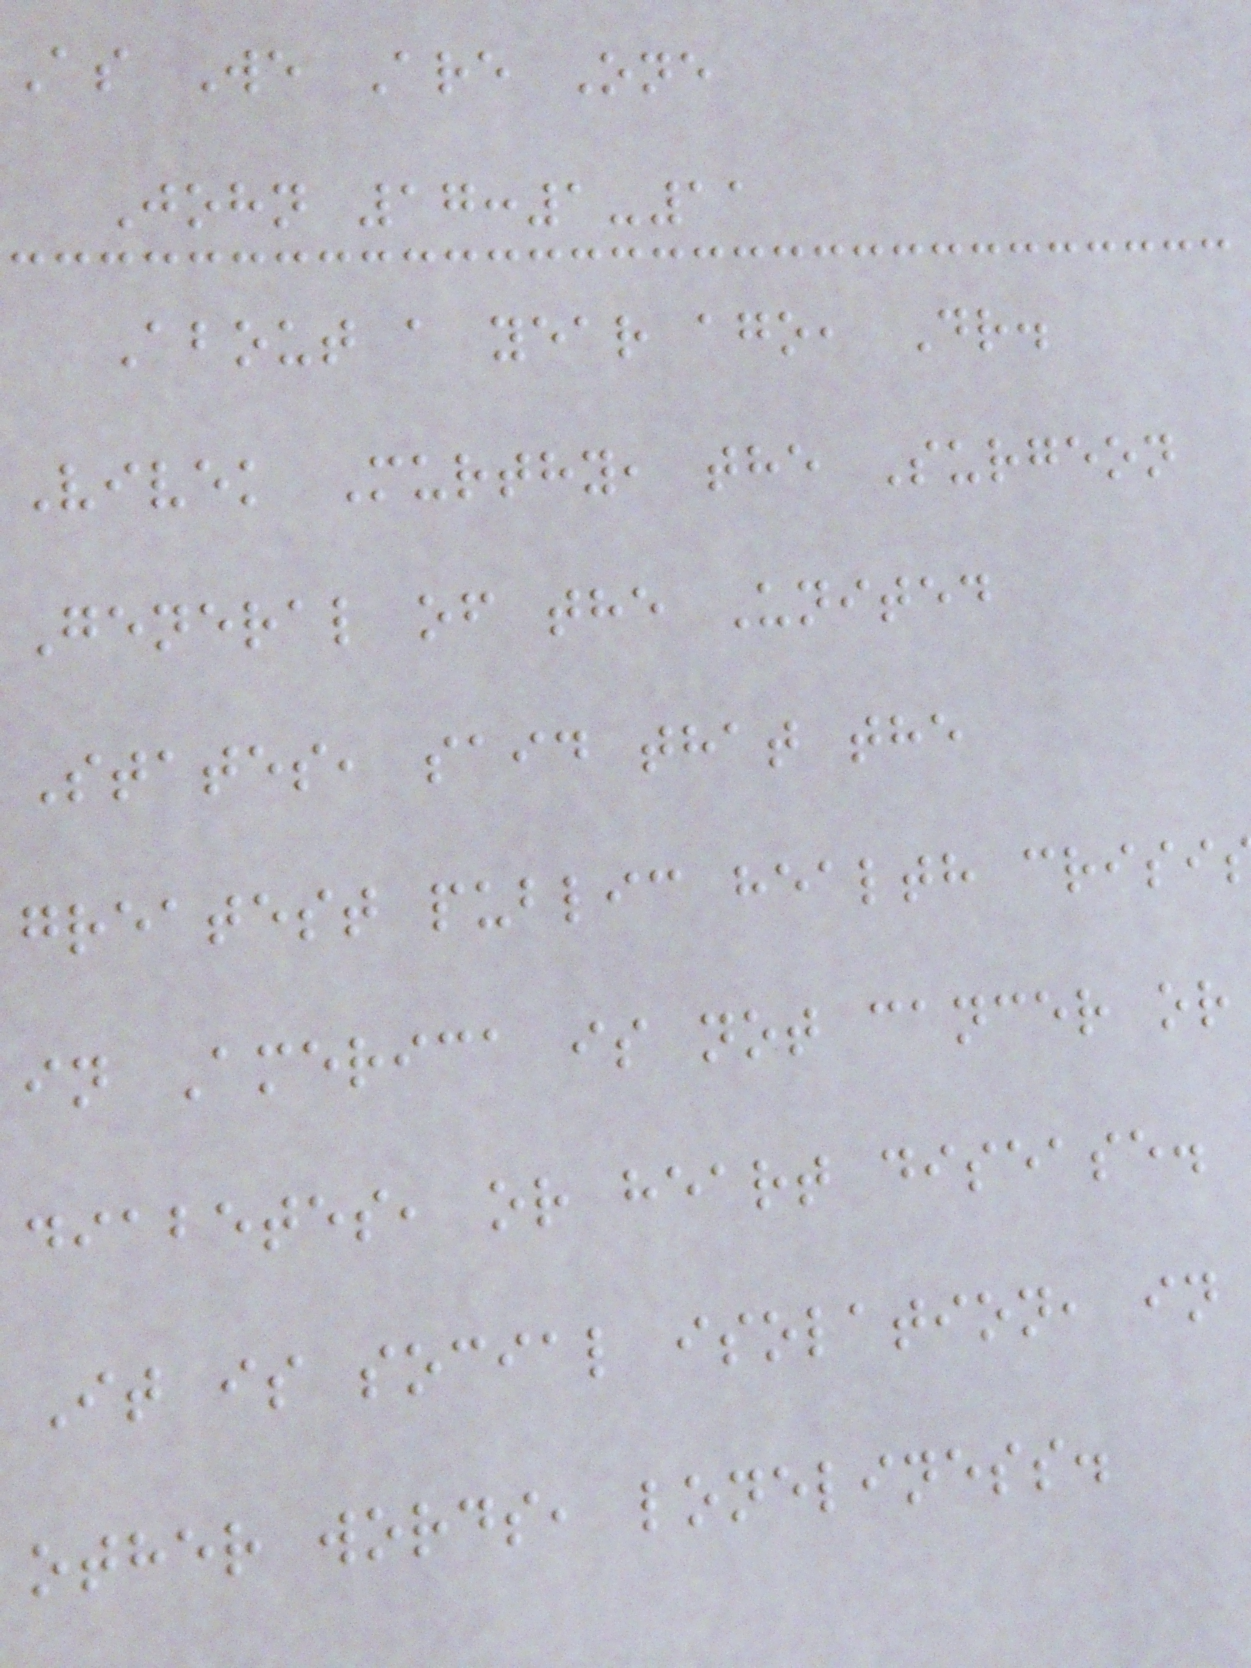As We Are One
John 17:1-11
About a year ago, Dr.
Vivek Murthy, the Surgeon
General of the United
States, said that the
greatest public health crisi
in America is not cancer or
diabetes, or heart disease.
It is social isolation, in
other words, loneliness.
